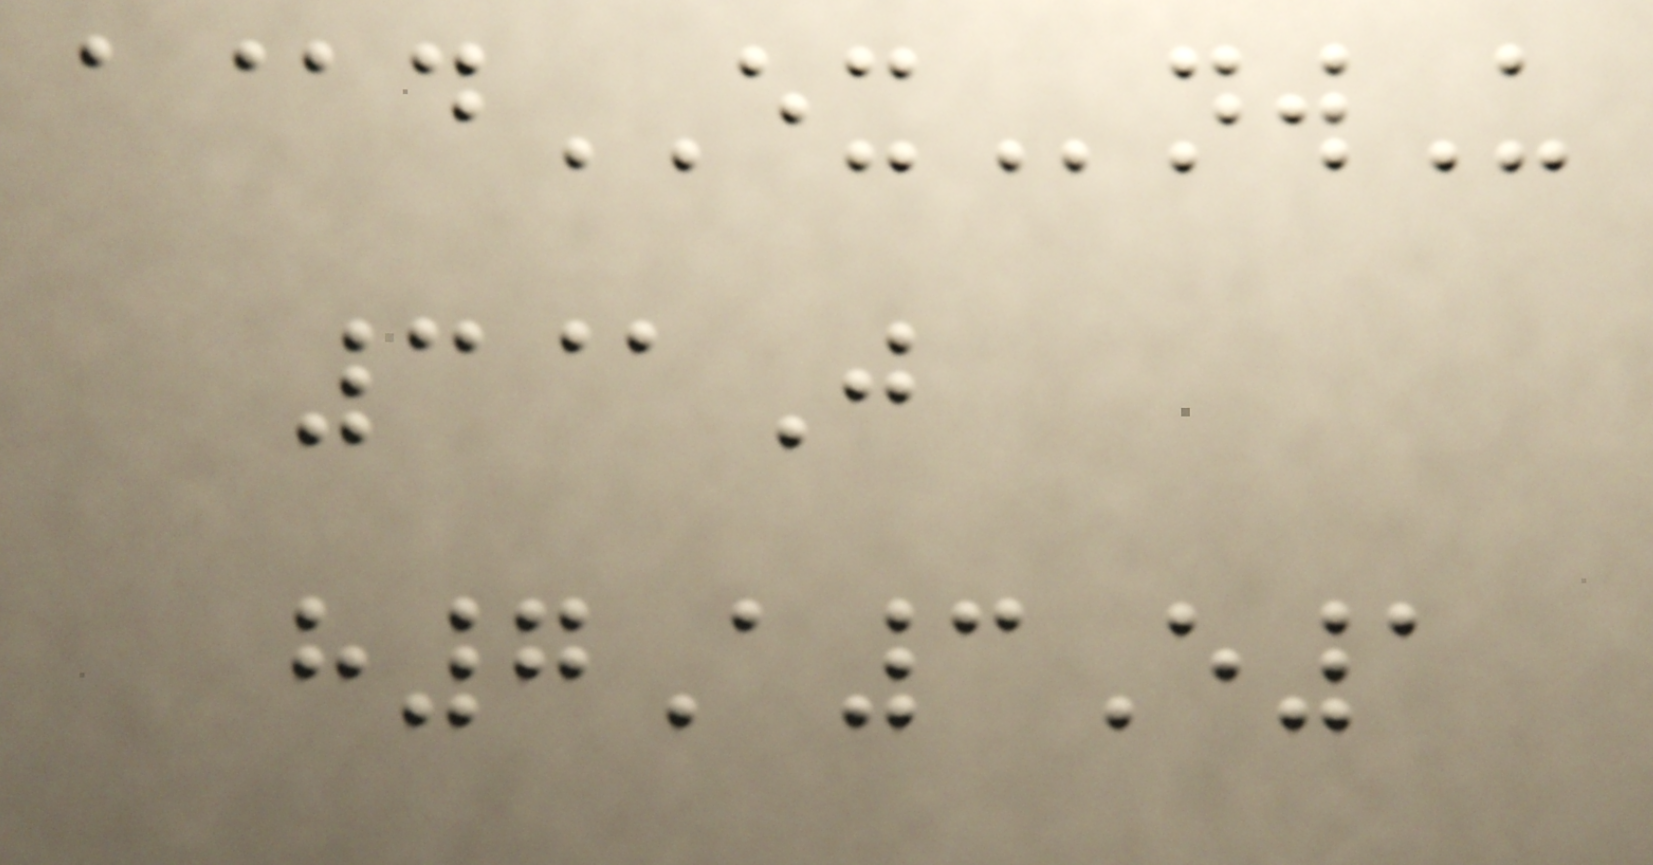a@dEXnwU
3@J
h7A3E1
